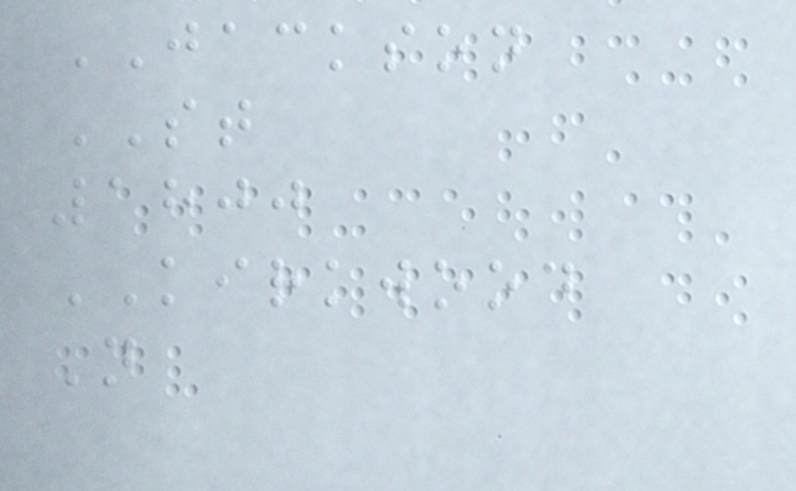JACKSON
ST
1800
KIRKWOOD
N
